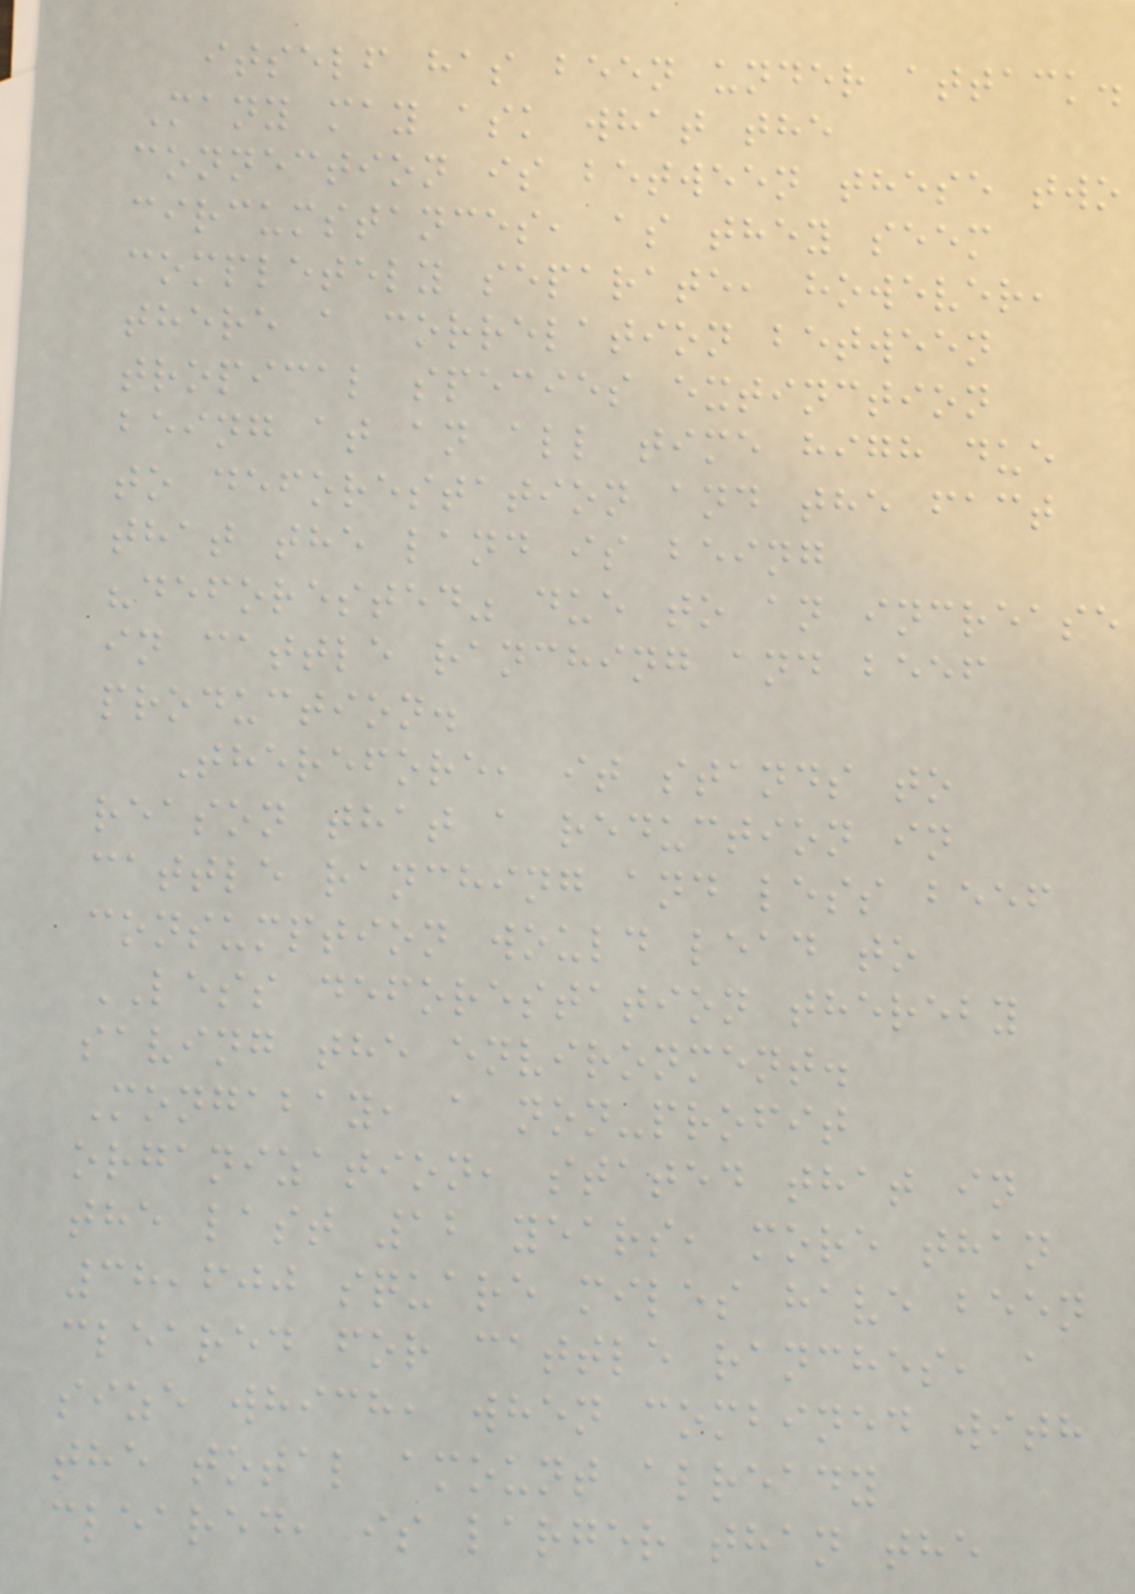itself has been under attack.
Many may ask what the
connection is between these two
circumstances, as they seem
completely separate, however,
there a correlation between
tropical species extinction
being at an all time high due
to deforestation and the fact
that the land is being
"deforested" due to an increase
in cattle ranching and beef
production.
Therefore, it stands to
reason that a reduction in
cattle ranching and less beef
consumption would lead to
LESS deforestation thereby
saving the environment.
Mongabay, a non-profit
organization, stated that in
the last 12 years, more than
38,600 square miles have been
cleared for cattle ranches, a
size which, when combined with
the total amount already
cleared, is larger than the
